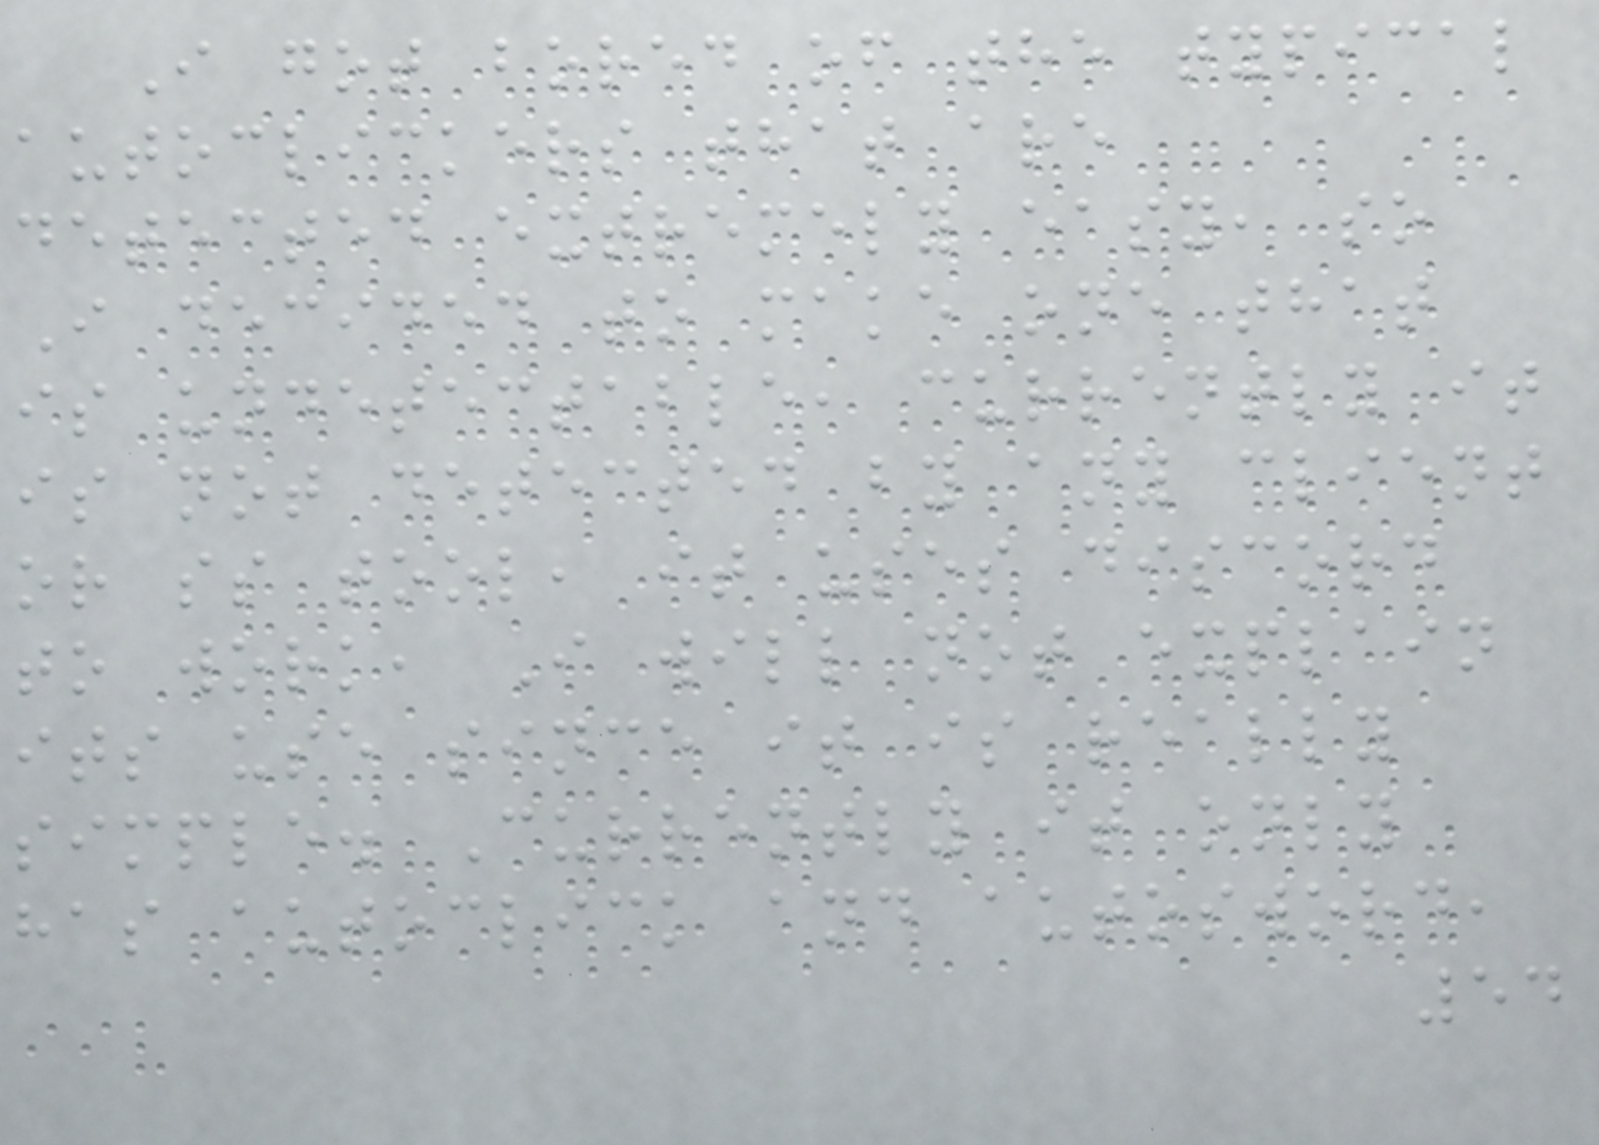I got bored of the typical
autoclickers that are
detected extremely easy, so
I decided to make one that
is undetectable, currently it
is not detected by any client
or ss tool, it uses discord
to work, I will not explain
its use since it is really
simple. Currently it only
has autoclick and autosword,
54
